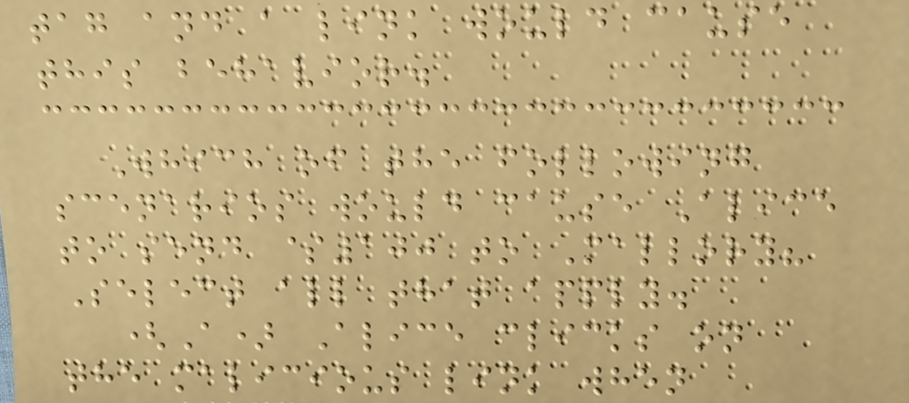tag and a link would cause
this behavior.
Which of the following
scenarios would cause Alice
to send $100 to Mallory?
Select all that apply.
(A) Alice clicks on
the malicious link when
